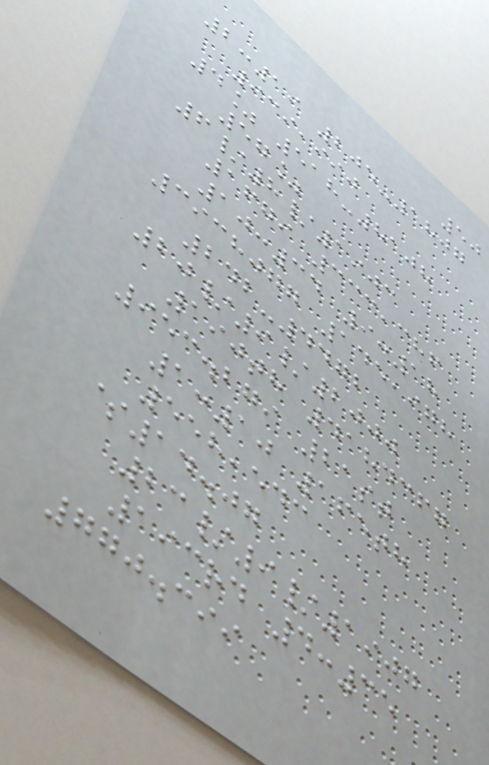50
2:19 205-1807
939,990
4% 518-8108
57%
6/8/1903
1679 333,386
10:34 9:18
3938077 145,978
242-4472
20/9/2000
190th 4184367
953.279 21st
1:10 165th
558,543
$14.07
23/9/1907
193rd 4:35
770.399
